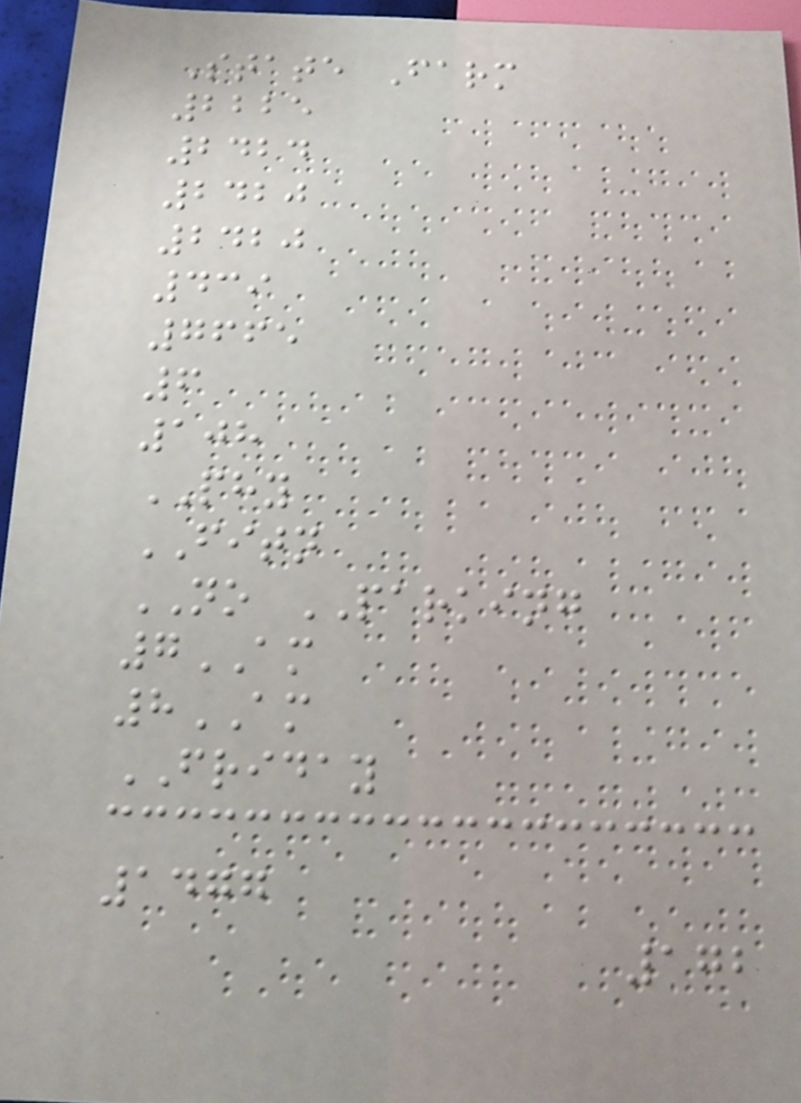State Farm
2225
2424
2420
2420
439
7665
6
108
PHY
FITN
NO PARKING
7AM
8AM
FRIDAY
1477
172
